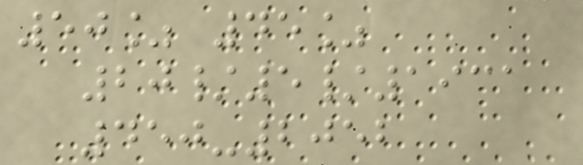50% 45%
20/5/1931
450-2052
